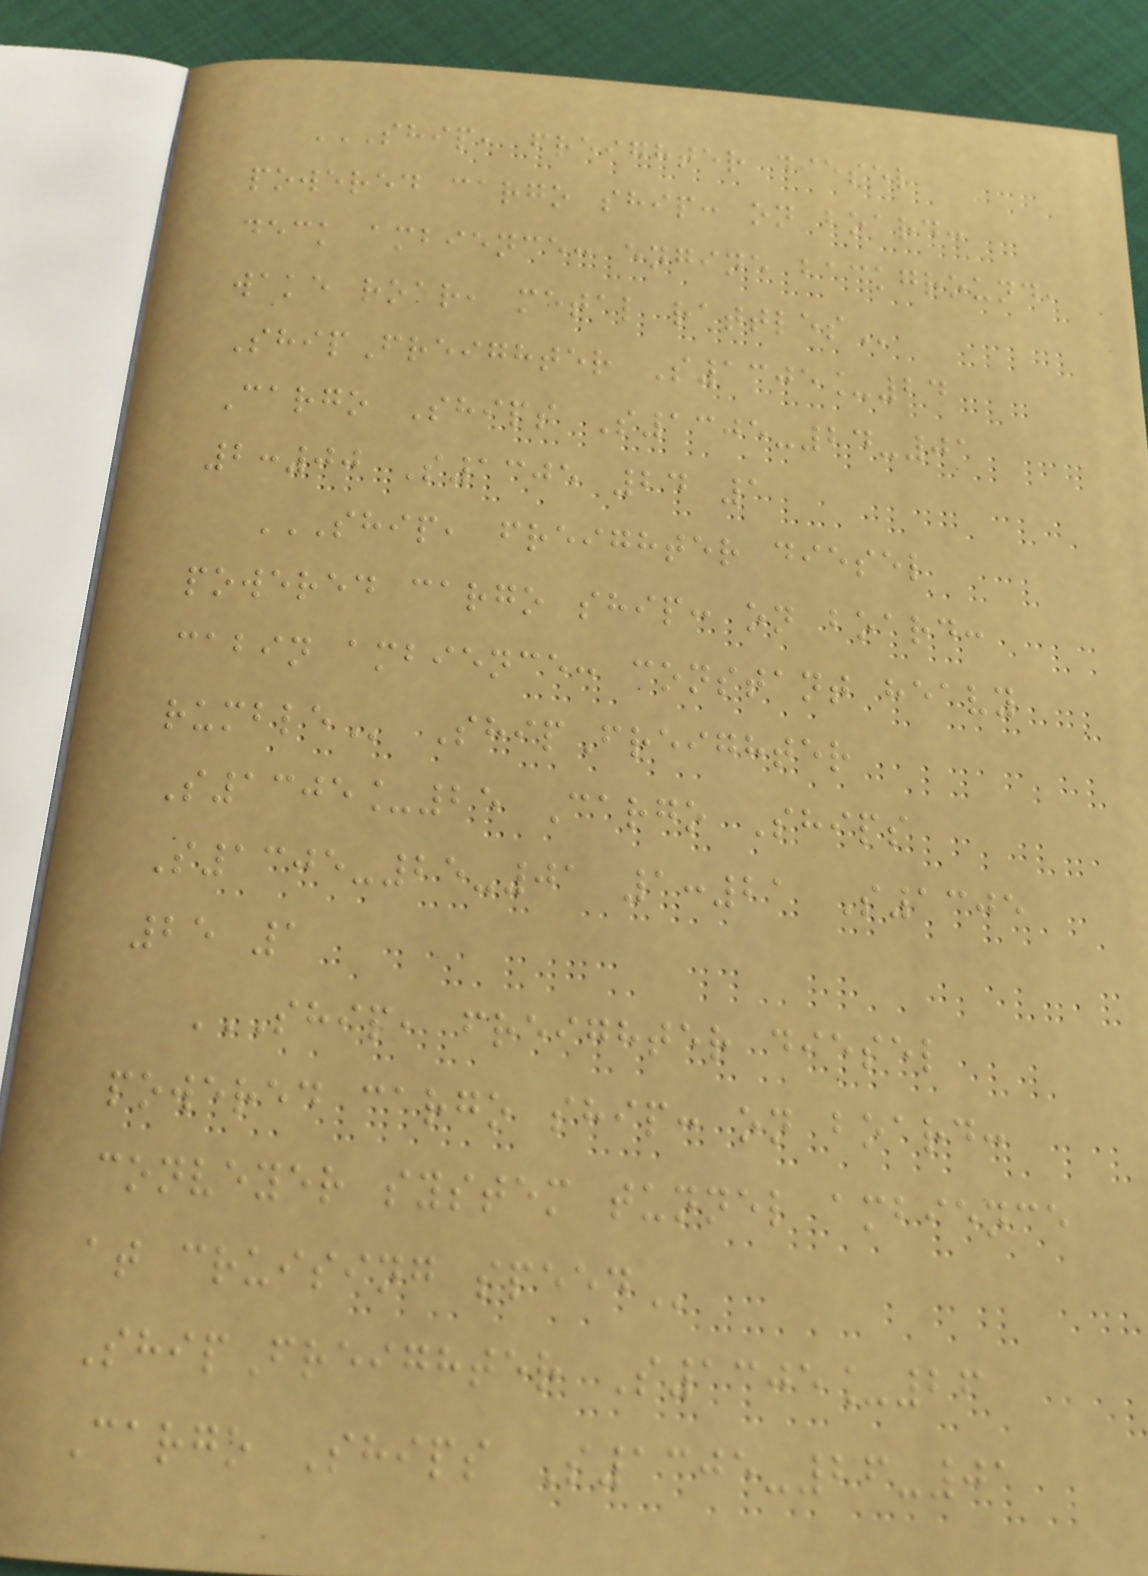SHIP, FREIGHTER DIESEL
POWERED CARGO SHIP: ON BOARD:
DECK AMBIENCE: ENGINE BACKGROUND,
WAKE ROAR, METAL RATTLES
ShipFreighter S1305_24
Cargo Ships S1305-24-01
2:00 S1305 24 1
SHIP, FREIGHTER DIESEL
POWERED CARGO SHIP: ON BOARD:
CABIN AMBIENCE: CONSTANT HEAVY
RUMBLE ShipFreighter
S1305_25 Cargo Ships
S1305-25-01 1:21 S1305
25 1
SHIP, FREIGHTER DIESEL
POWERED CARGO SHIP: ON BOARD:
CONVEYER SYSTEM TUNNEL AMBIENCE
AT CRUISING SPEED
ShipFreighter S1305_26
Cargo Ships S1305-26-01
